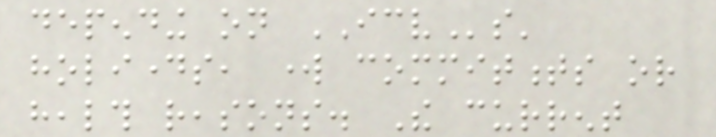depending on ICVs'
holidays, work commitments or
health reasons. The current
